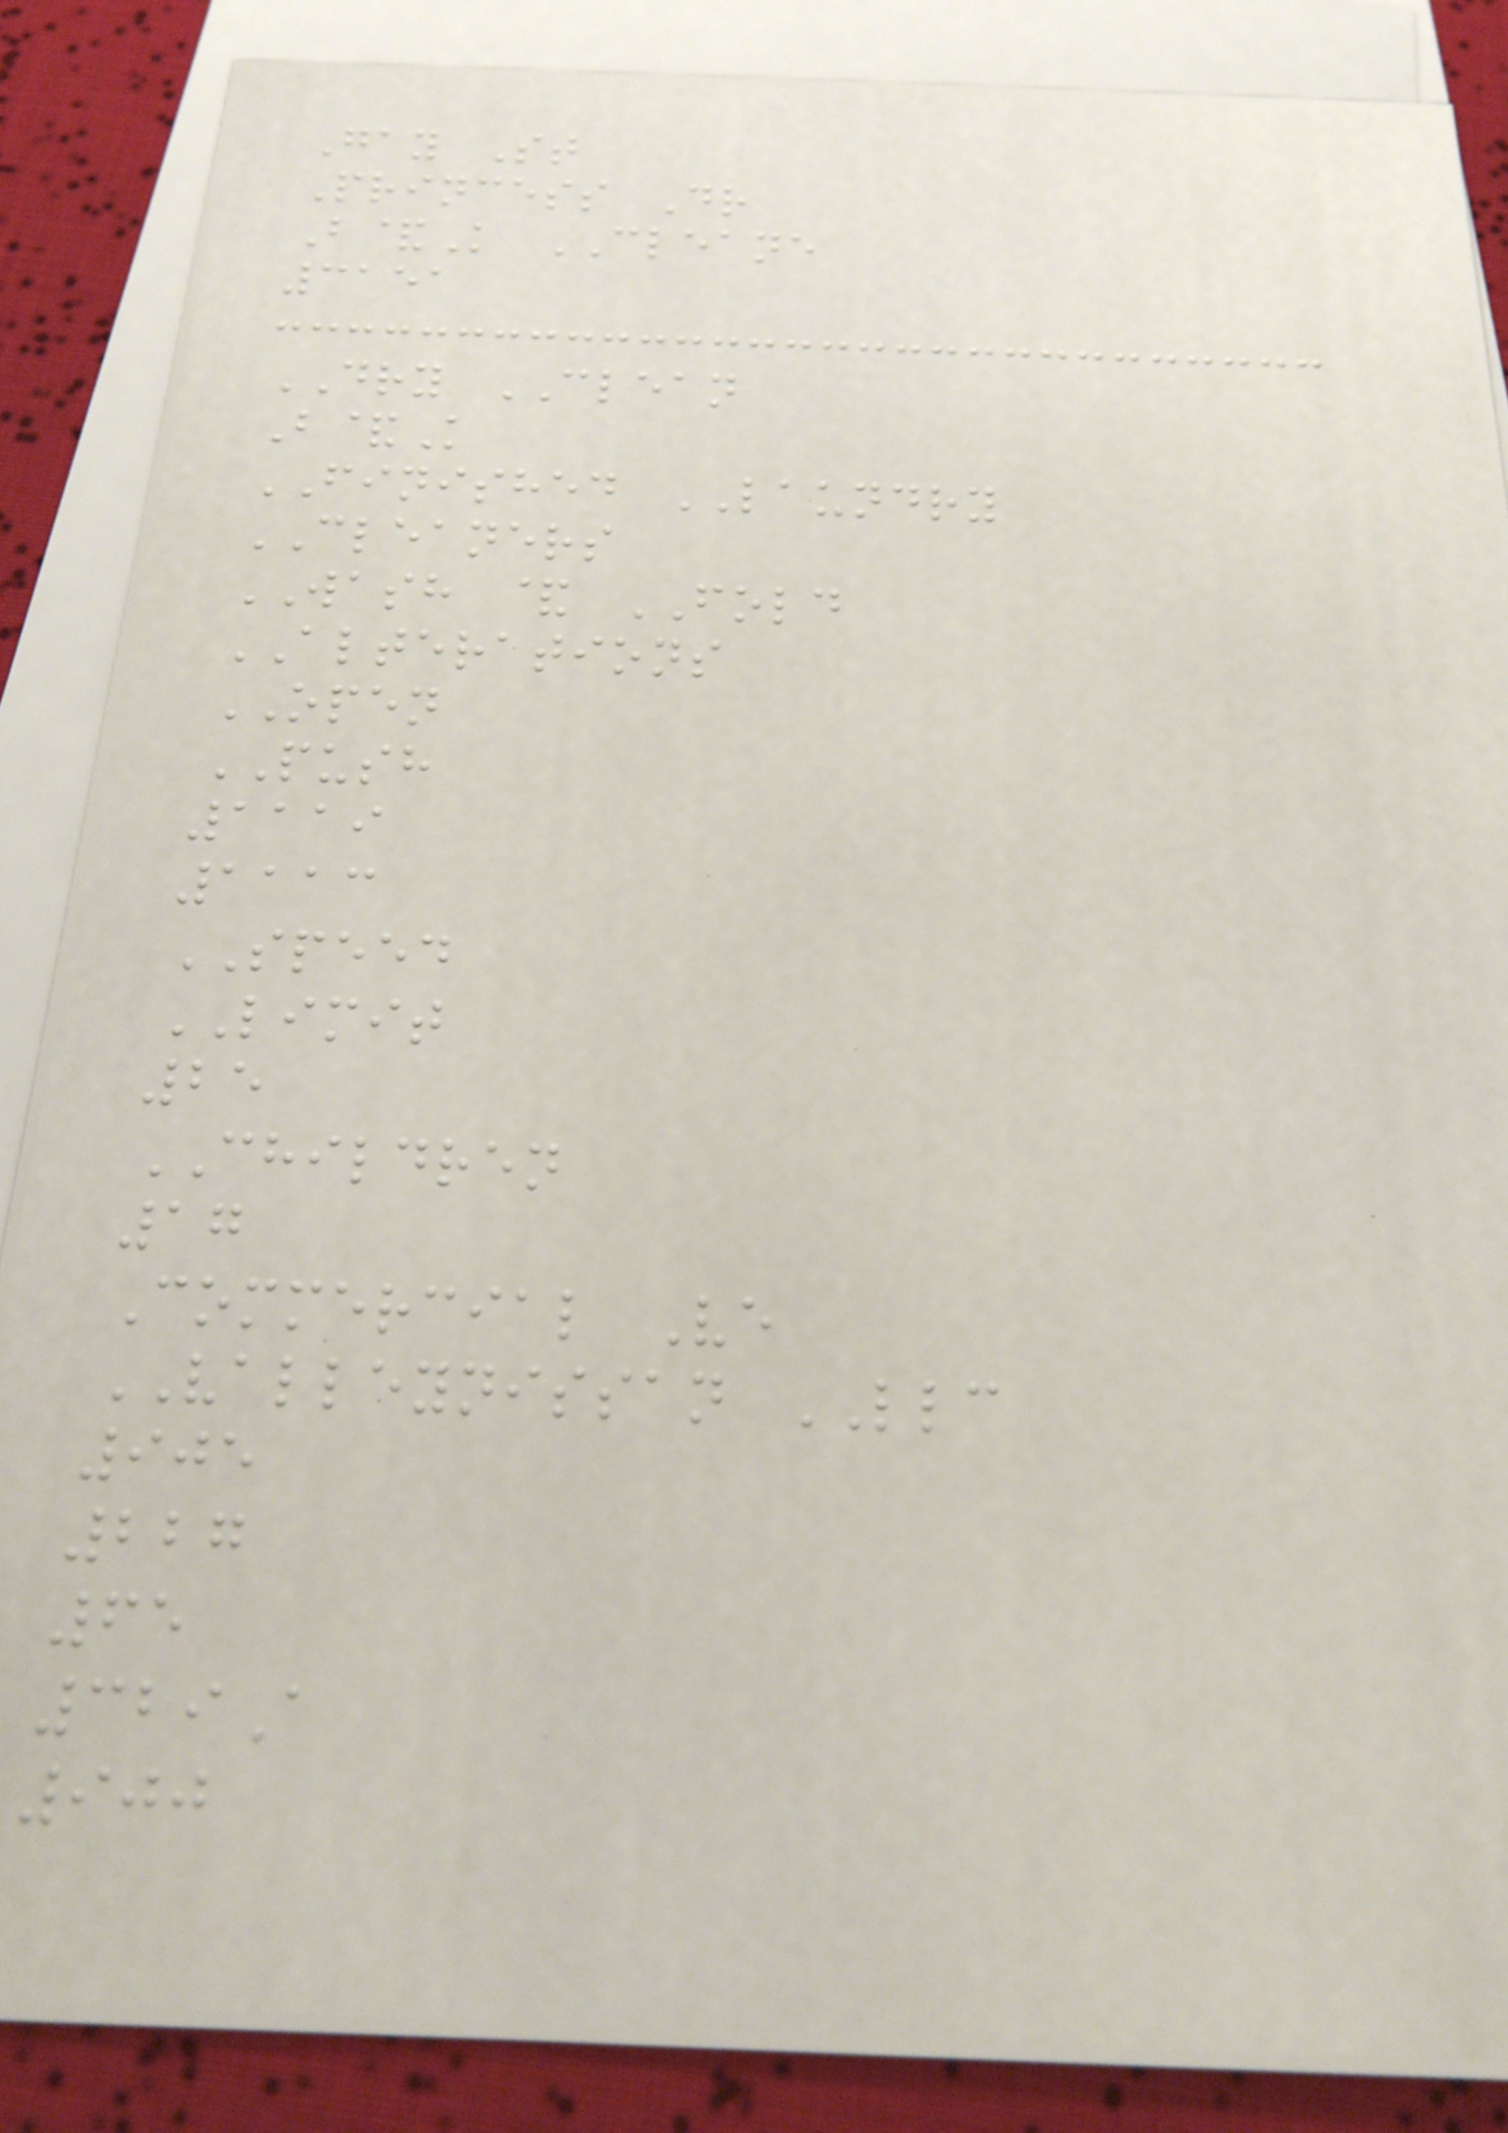Gay St
Princess Dr
B&K CLEANE
3151
DRY CLEAN
B&K
FINISHED LAUNDRY
CLEANERS
WASH & FOLD
ALTERATIONS
OPEN
PUSH
1119
1113
SPEED
LIMIT
25
CHILDREN
17
Commercial Ve
VALLEYNISSAN LLC
905
227
65
329A
900
